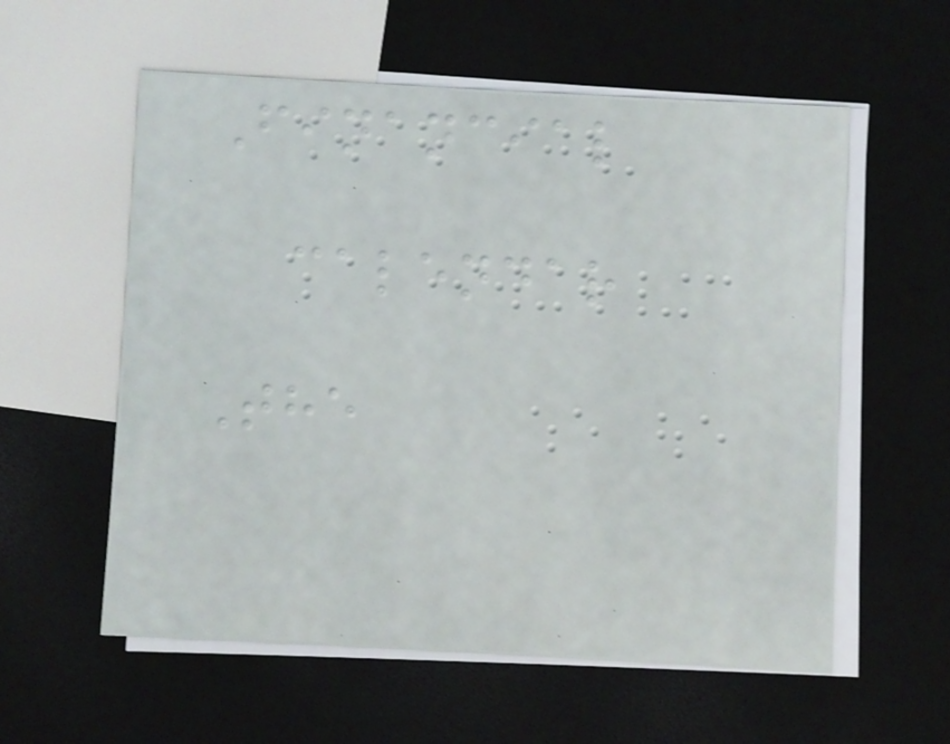Financial
calendar
The
